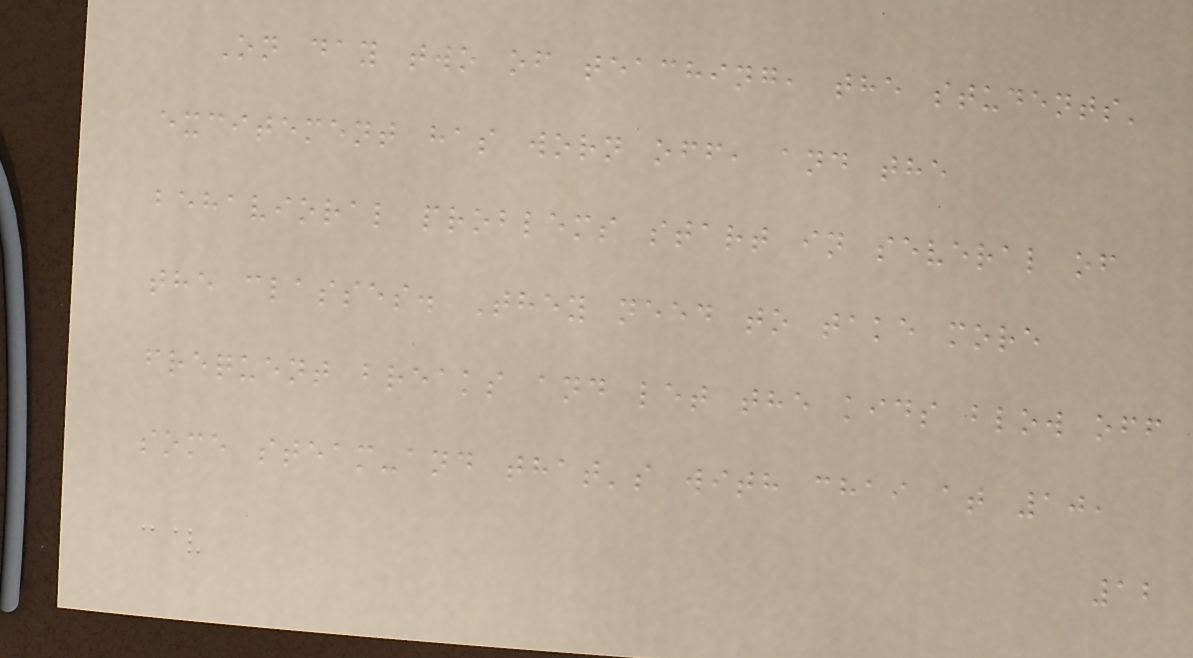On day two of teaching, the students'
excitement has worn off, and the
behavioral problems start in several of
the classes. They need to take more
frequent breaks and let the kids blow off
some steam-and that's with chai at 10,
12
